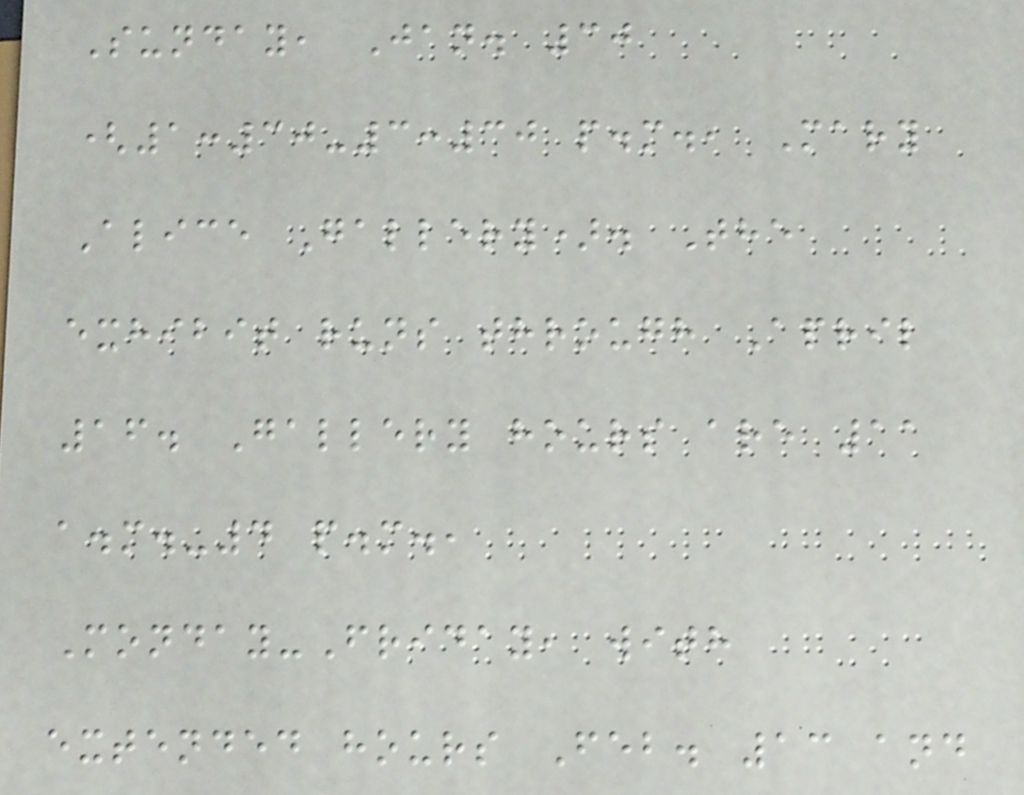Sunday, Jan. 30
(1:30-3:30 p.m., Mary
Alice Gallery). The
exhibit runs through April
16. Gallery hours are 11
a.m.-4 p.m.,
Monday-Friday, with
extended hours Feb. 13 and
